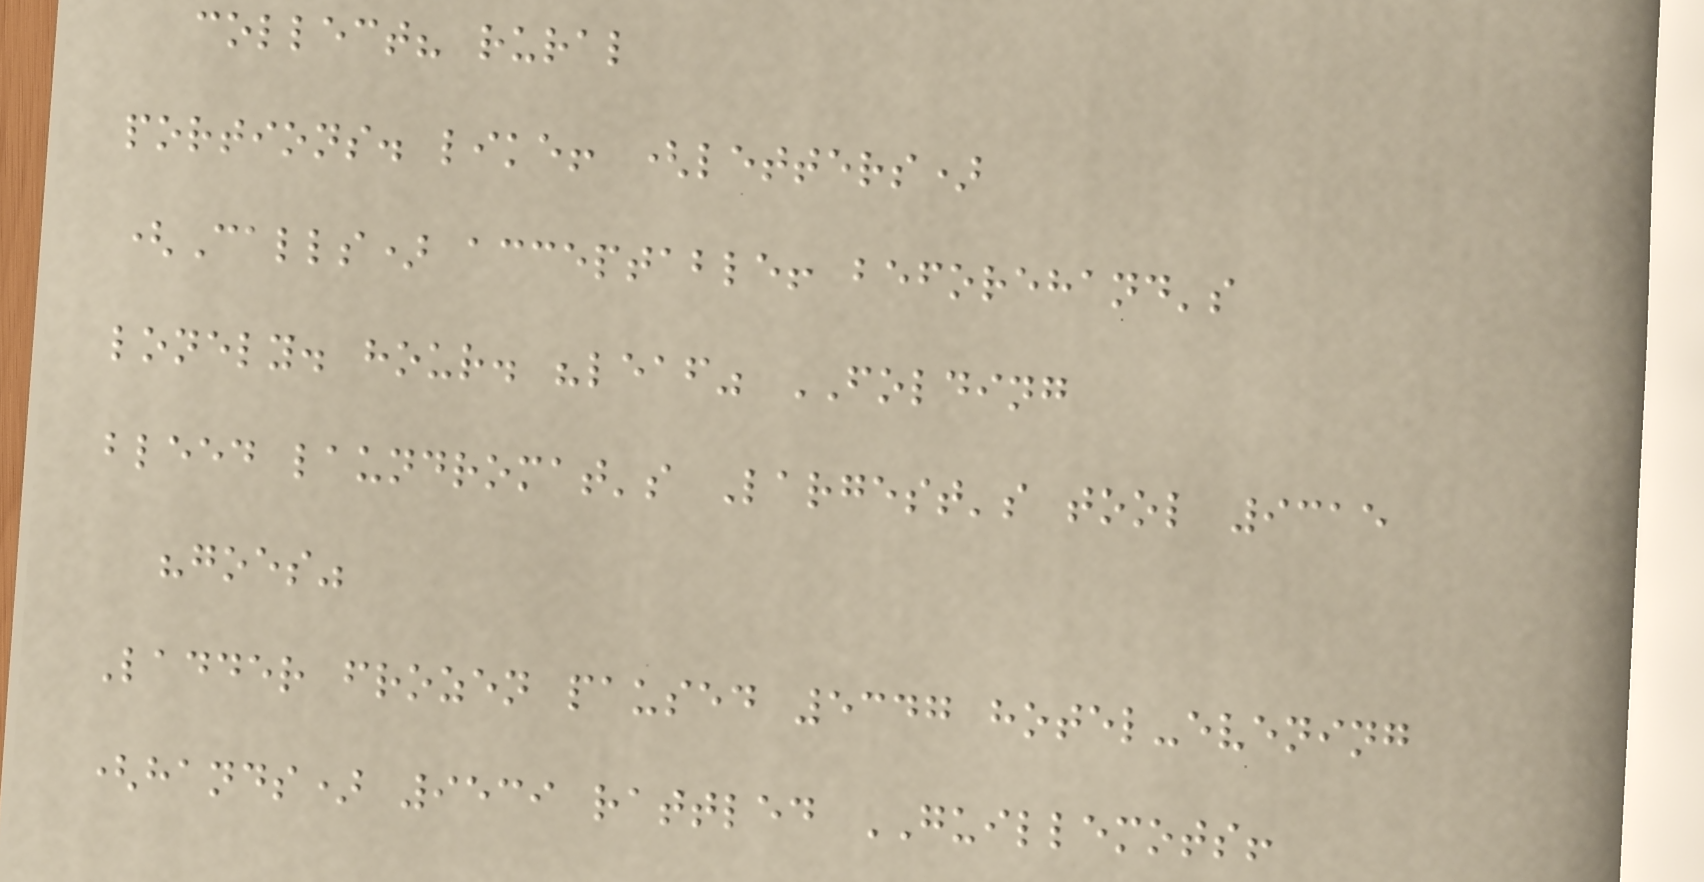collect? rural
portions. like! (letters)
(Calls) acceptable! beforehand's
lonely. hour. "leaf" FOLDING
bleed laundromat's Largest's tool 9315
"goes"
Ladder frozen paused 5347 hotel-evening
(hands) 9539 rattled GUILLEMOTS!
